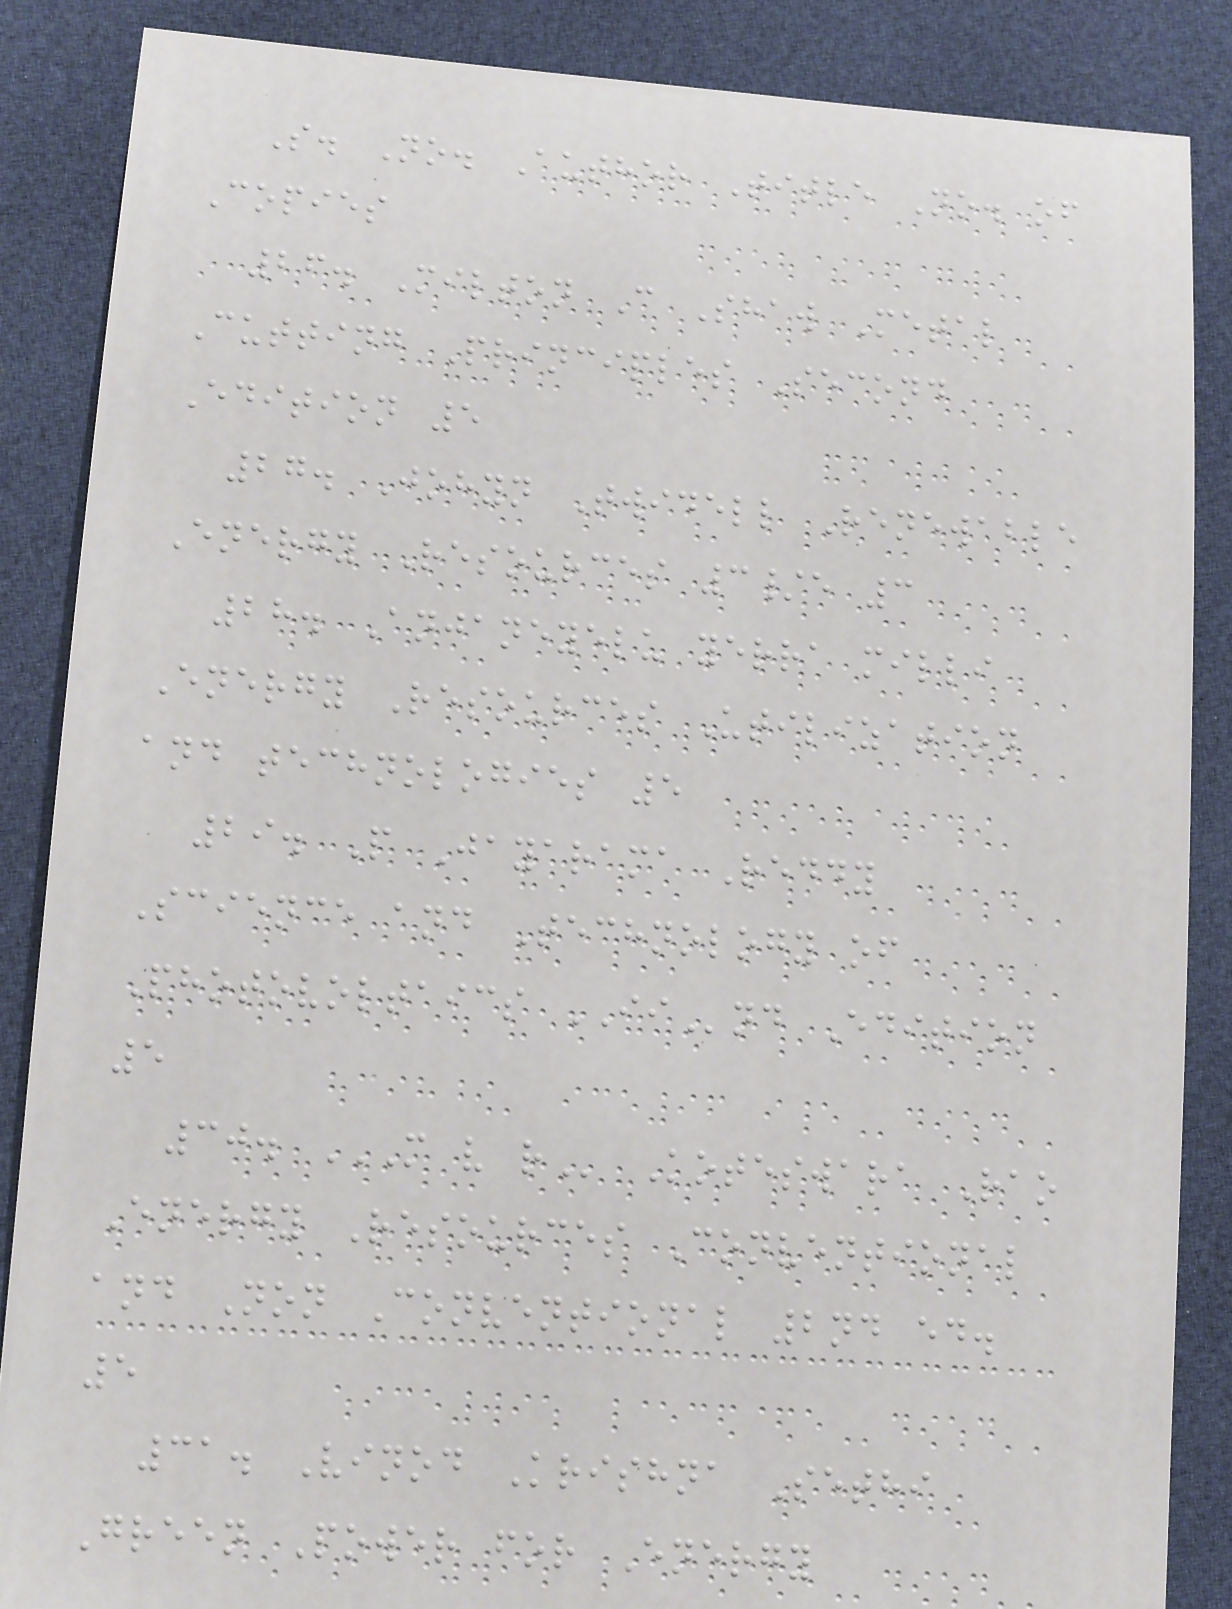S. No. Author Title No. of
Copies
26. Milton C Shaw Metal
Cutting Principles Second
Edition 5
27. Johyn Twidell Renewable
Energy Resources 3/e 3
28. Anjaneyelu yerra milli
Energy Resources Utilization
and technologies 5
29. P Jayarama Reddy
Science and Technology of
Photovoltaics IInd Edition
5
30. M V R Koteswara Rao
Energy Resources Conventional
and Non Conventional 2nd ed.
5
31. Vinod Krishna Sethi
Green Power for Energy
